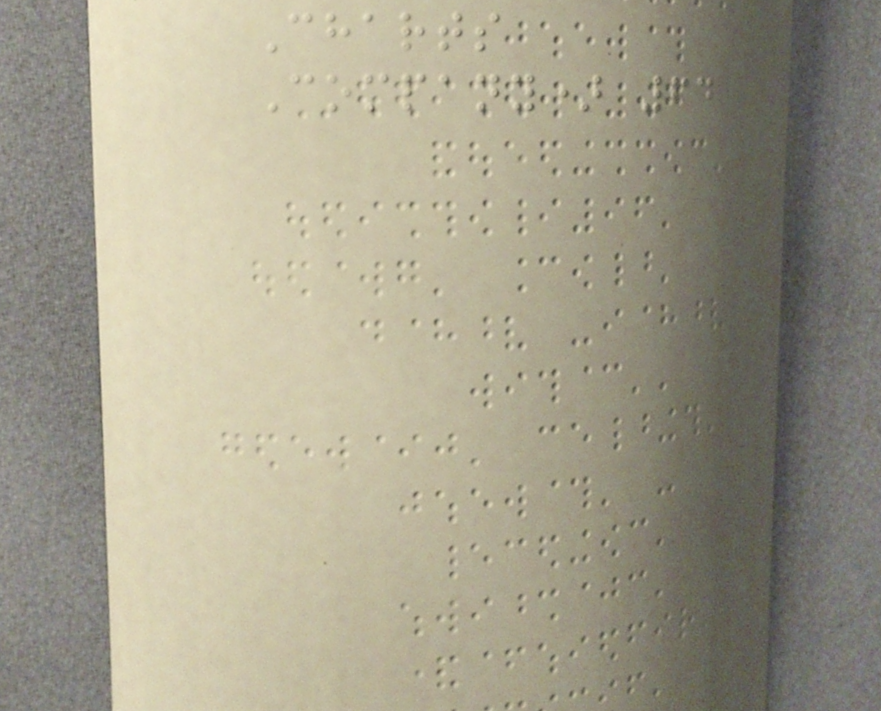Charts
Company) 64
